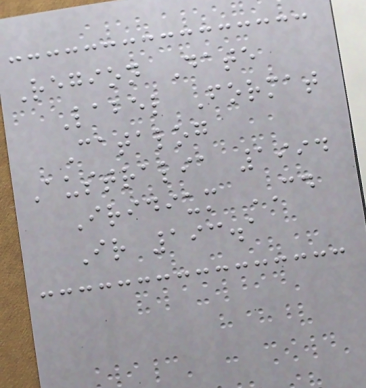Region Date
Label Format
Catalog
Australia 1994
Iridium CD
Ir 193.1
